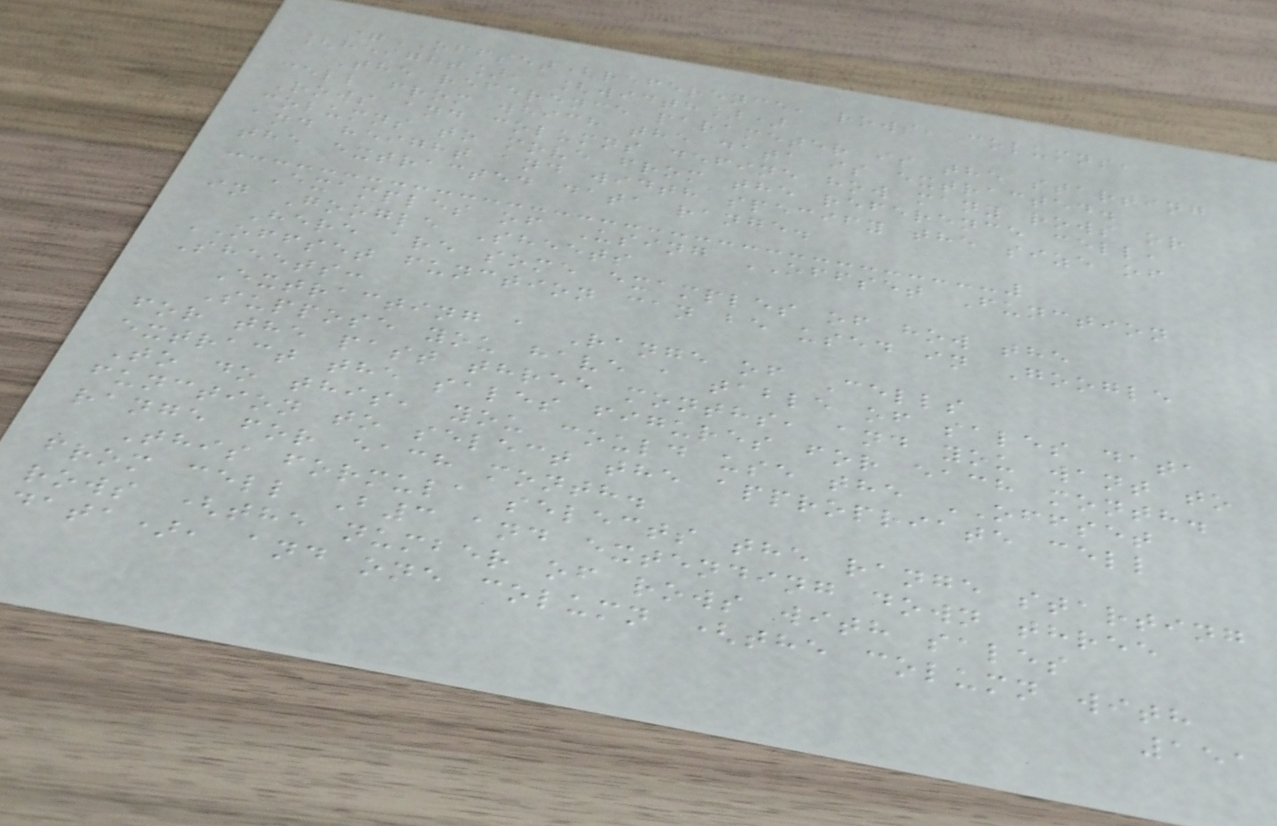=OFFSET(reference, rows, columns,
[height], [width])
The reference parameter is the starting
cell from which the data is extracted.
Rows and columns define how many rows or
columns to move from the reference cell,
and height and width specify the size of
the extracted data range.
Examples of Using OFFSET Function
in Google Sheets
Here are some examples of how the
OFFSET function can be used in Google
Sheets:
Extracting a Range of Cells
Suppose you have a table of sales data
for the past three months, and you want to
extract the sales figures for each month.
To do this, you could use the OFFSET
function to select the appropriate cell
range for each month.
This formula selects the range starting
from cell B3 and extending down three
rows (the number of rows with sales
data), and one column (the column with
151
